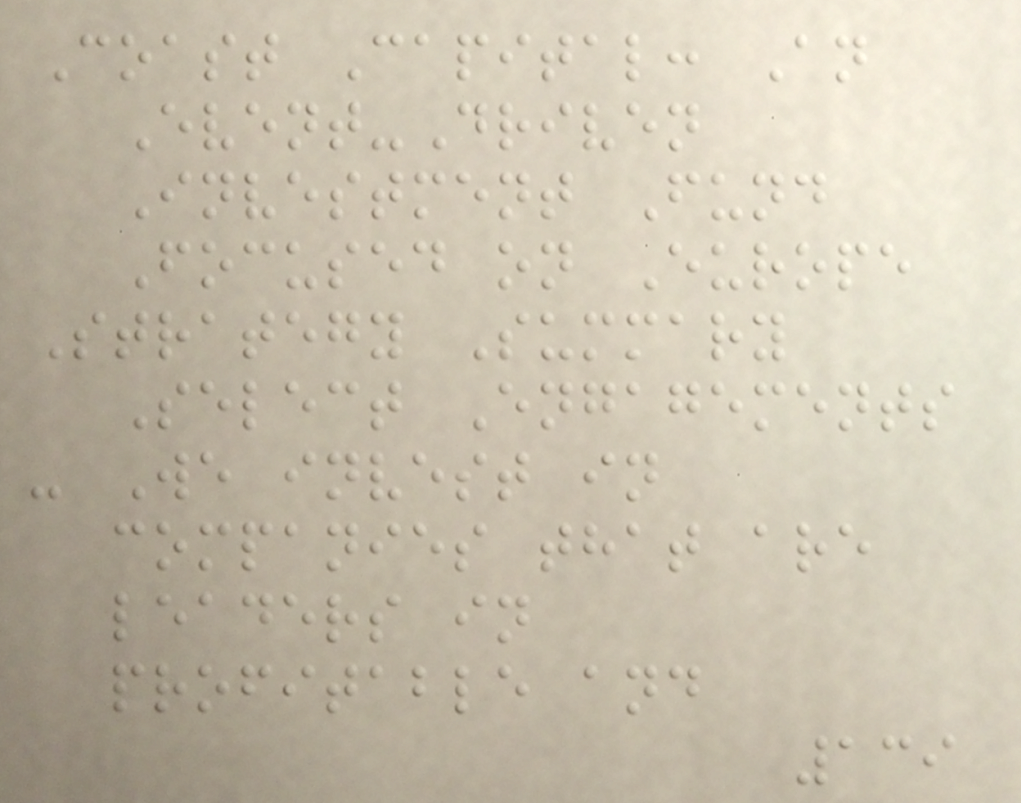Coast Capital: An
Event-Driven
Investment Fund
Focused on Europe
Strategy Summary
Select Engagements
- We invest in
companies that are
leaders in
profitable and
139
